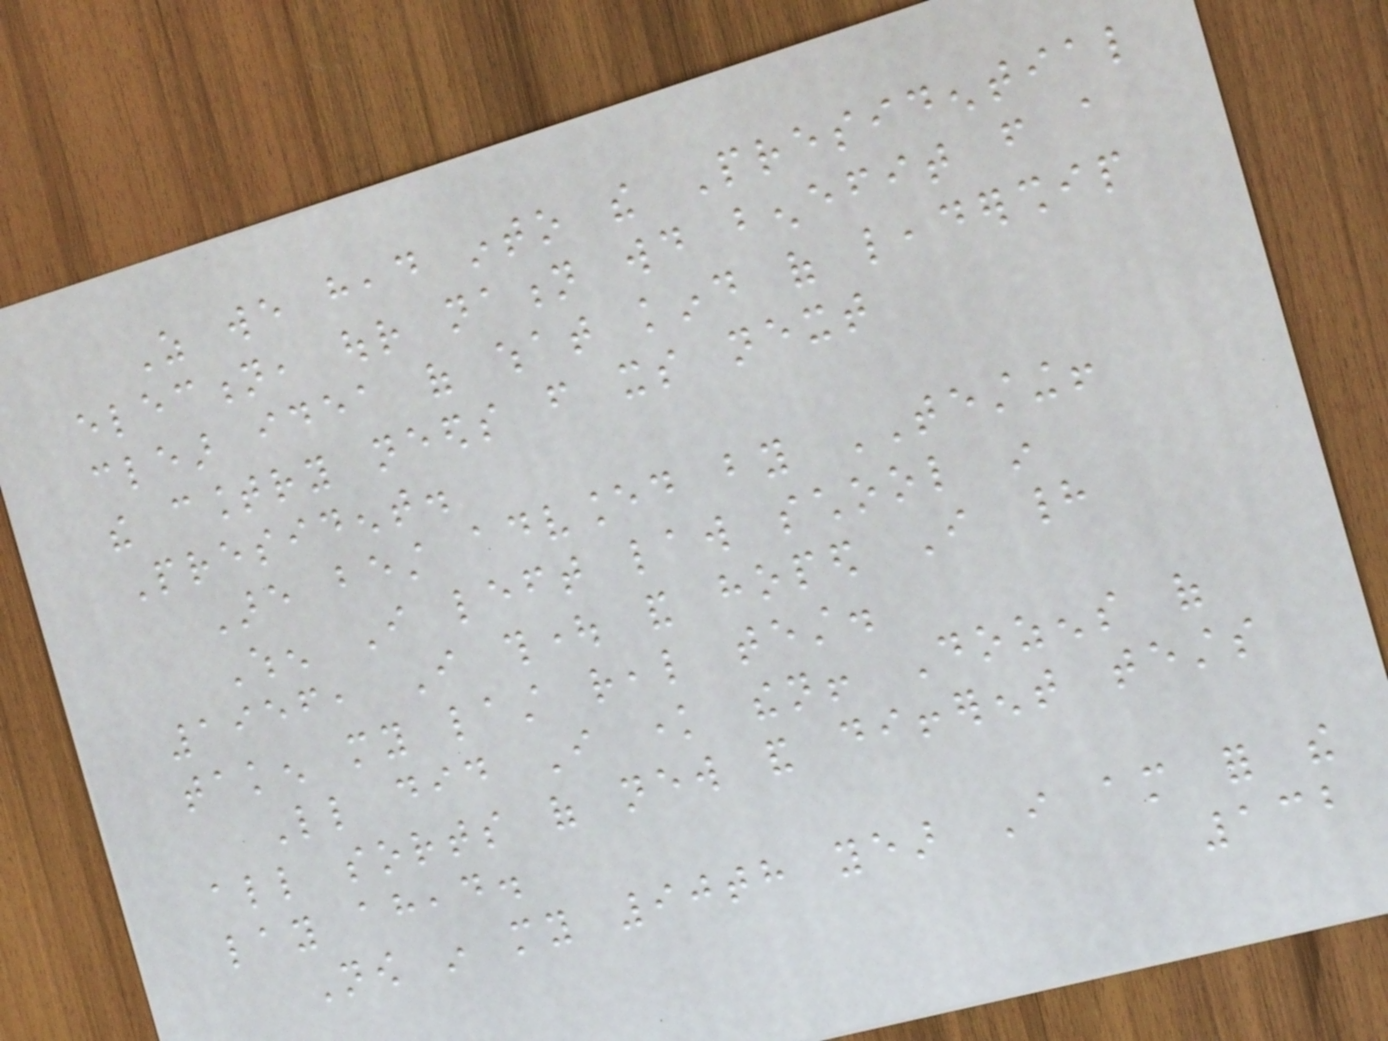As we head into the Presidential
election, our nation would benefit from a
clear idea of what kind of leadership
the country needs from its next
President.
Are best advanced by TESTING!
When I left law school in
1956, I thought and hoped I had
taken my last real test.
Little did I know then! Dozens of
all sorts of new and different tests
lay ahead.
Now in my 90th year I am for the
132
